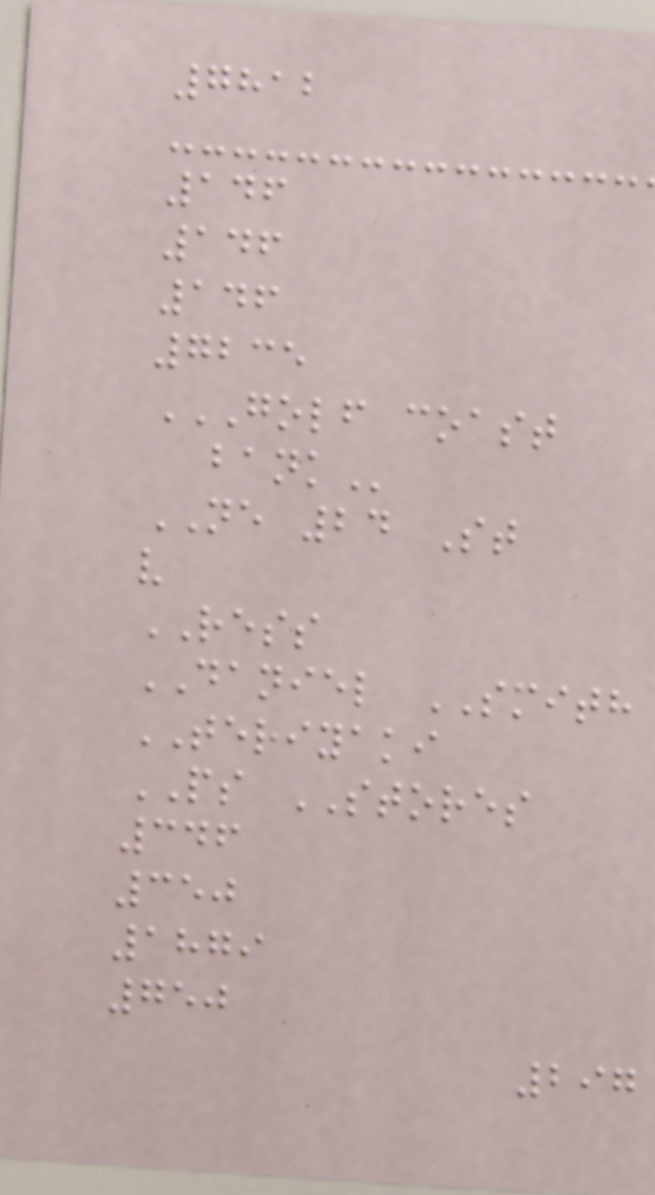7812
146
146
146
7235
GOLF COAST
BANK
NE 24 St
v
RESS
DANIEL SMITH
TERIYAKI
PS STORES
346
350
1879
750
297
